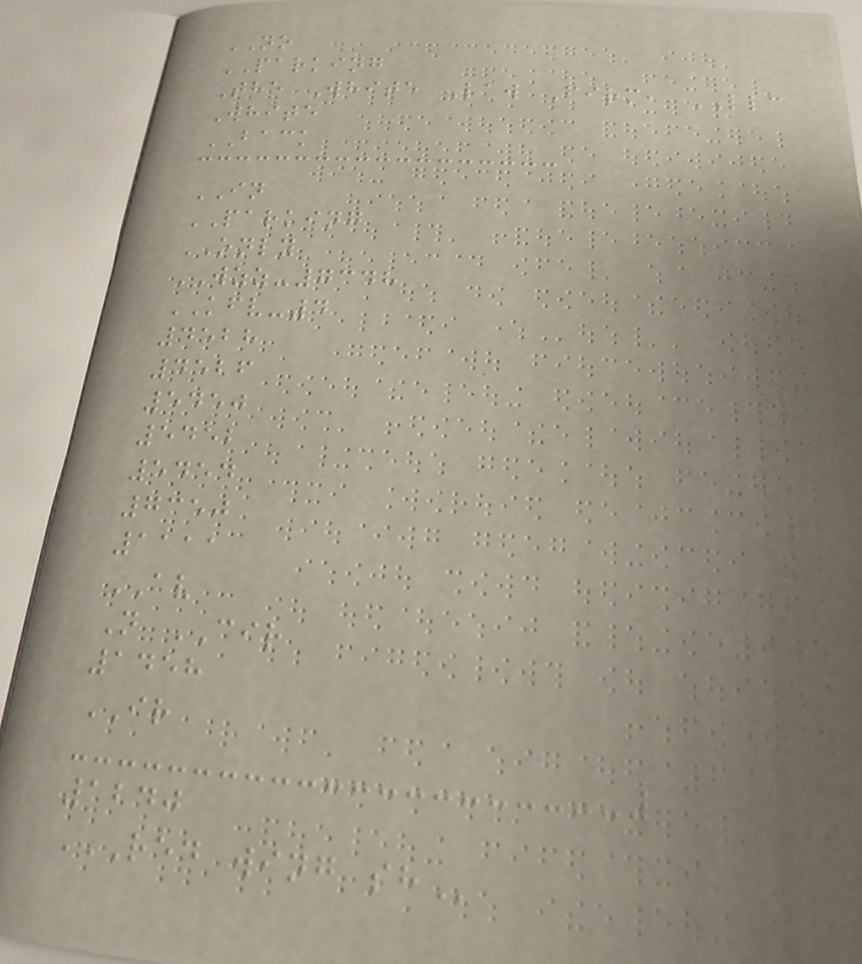NO
PARKING
The White Law Firm, LLC
White
BACK
IN
PARKING
ONLY
WZZ-7348
KFV-4
4528
4526
5450
5452
5454
7350
1111
AV
N CIR
1458
IR
1240
RED WING SH
